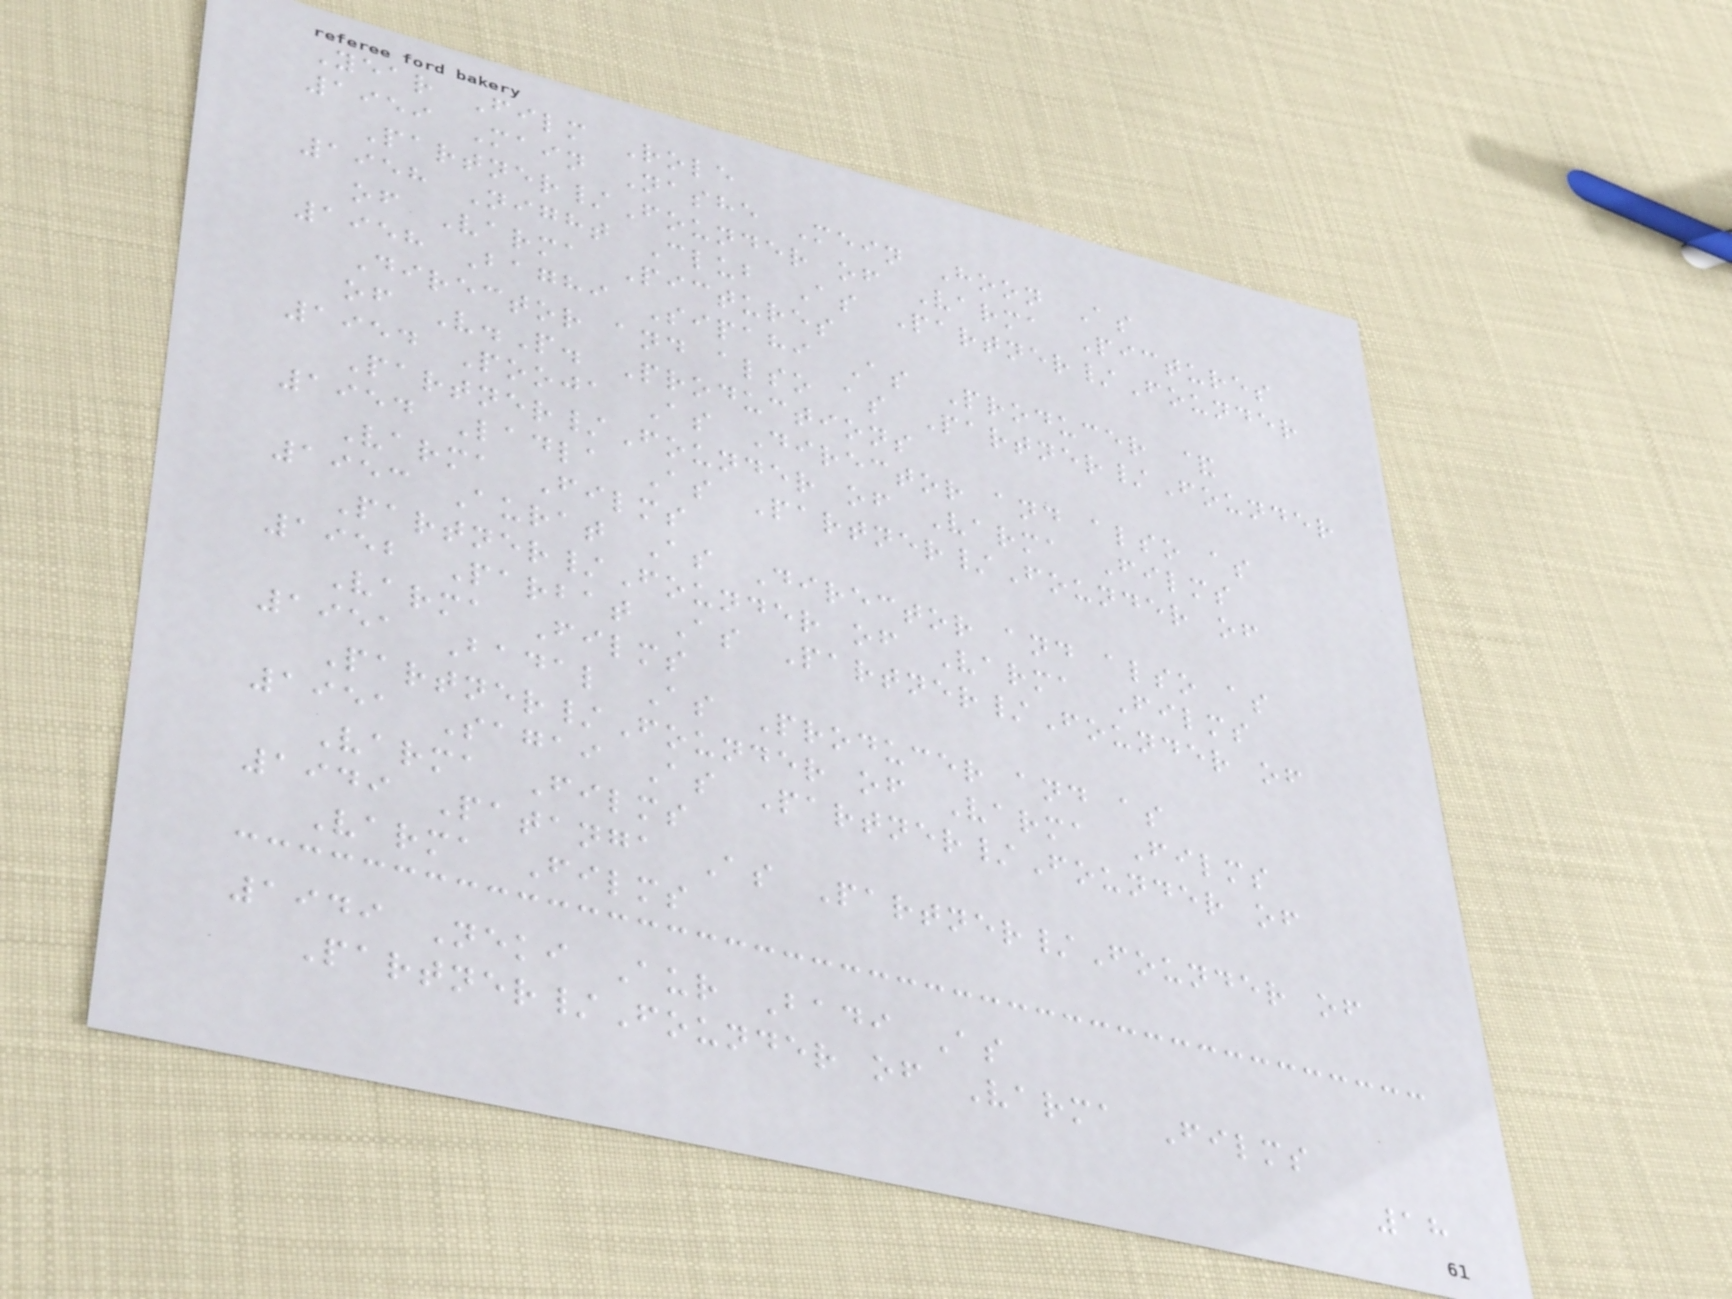Year Film Role
1959 Main Nashe Mein Hoon As
Partner/Founder of Varma Pictures
1958 Night Club As Partner/Founder
of Varma Pictures
1958 Baghi Sipahi As Producer &
Director and also as Partner/Founder
of V.P. Productions
1954 Pooja As Director and also as
Partner/Founder of Varma Films
1954 Ladla As Partner/Founder of
Varma Films
1953 Aurat As Director and also as
Partner/Founder of Varma Films
1952 Parbat As Partner/Founder of
Varma Films
1951 Badal As Producer and as
Partner/Founder of Varma Films
1951 Sagai As Partner/Founder of
Varma Films
1949 Patanga As Partner/Founder of
Varma Films
1949 Neki Aur Badi As
Partner/Founder of Varma Films
18
